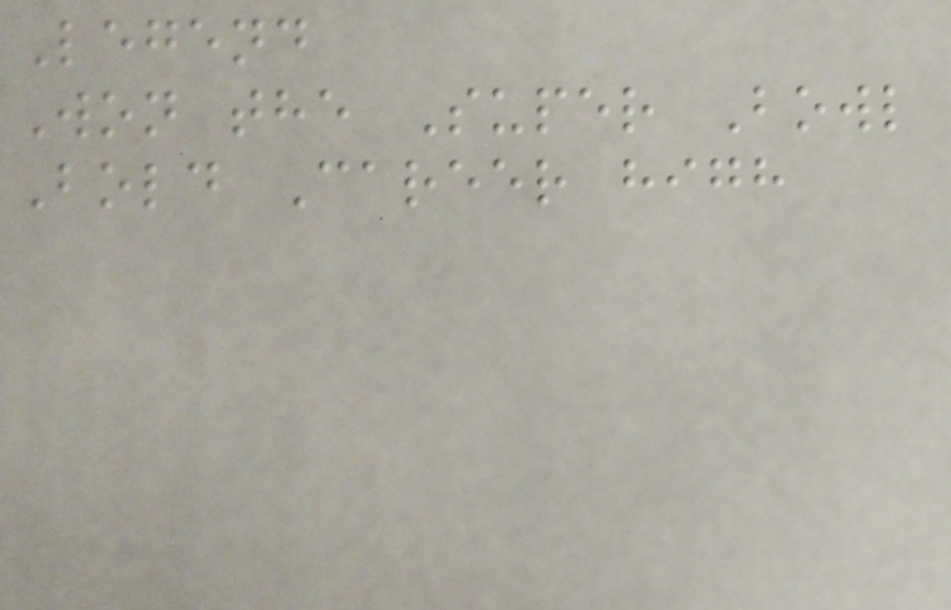Legend
Won the Super Bowl
Bold Career high
